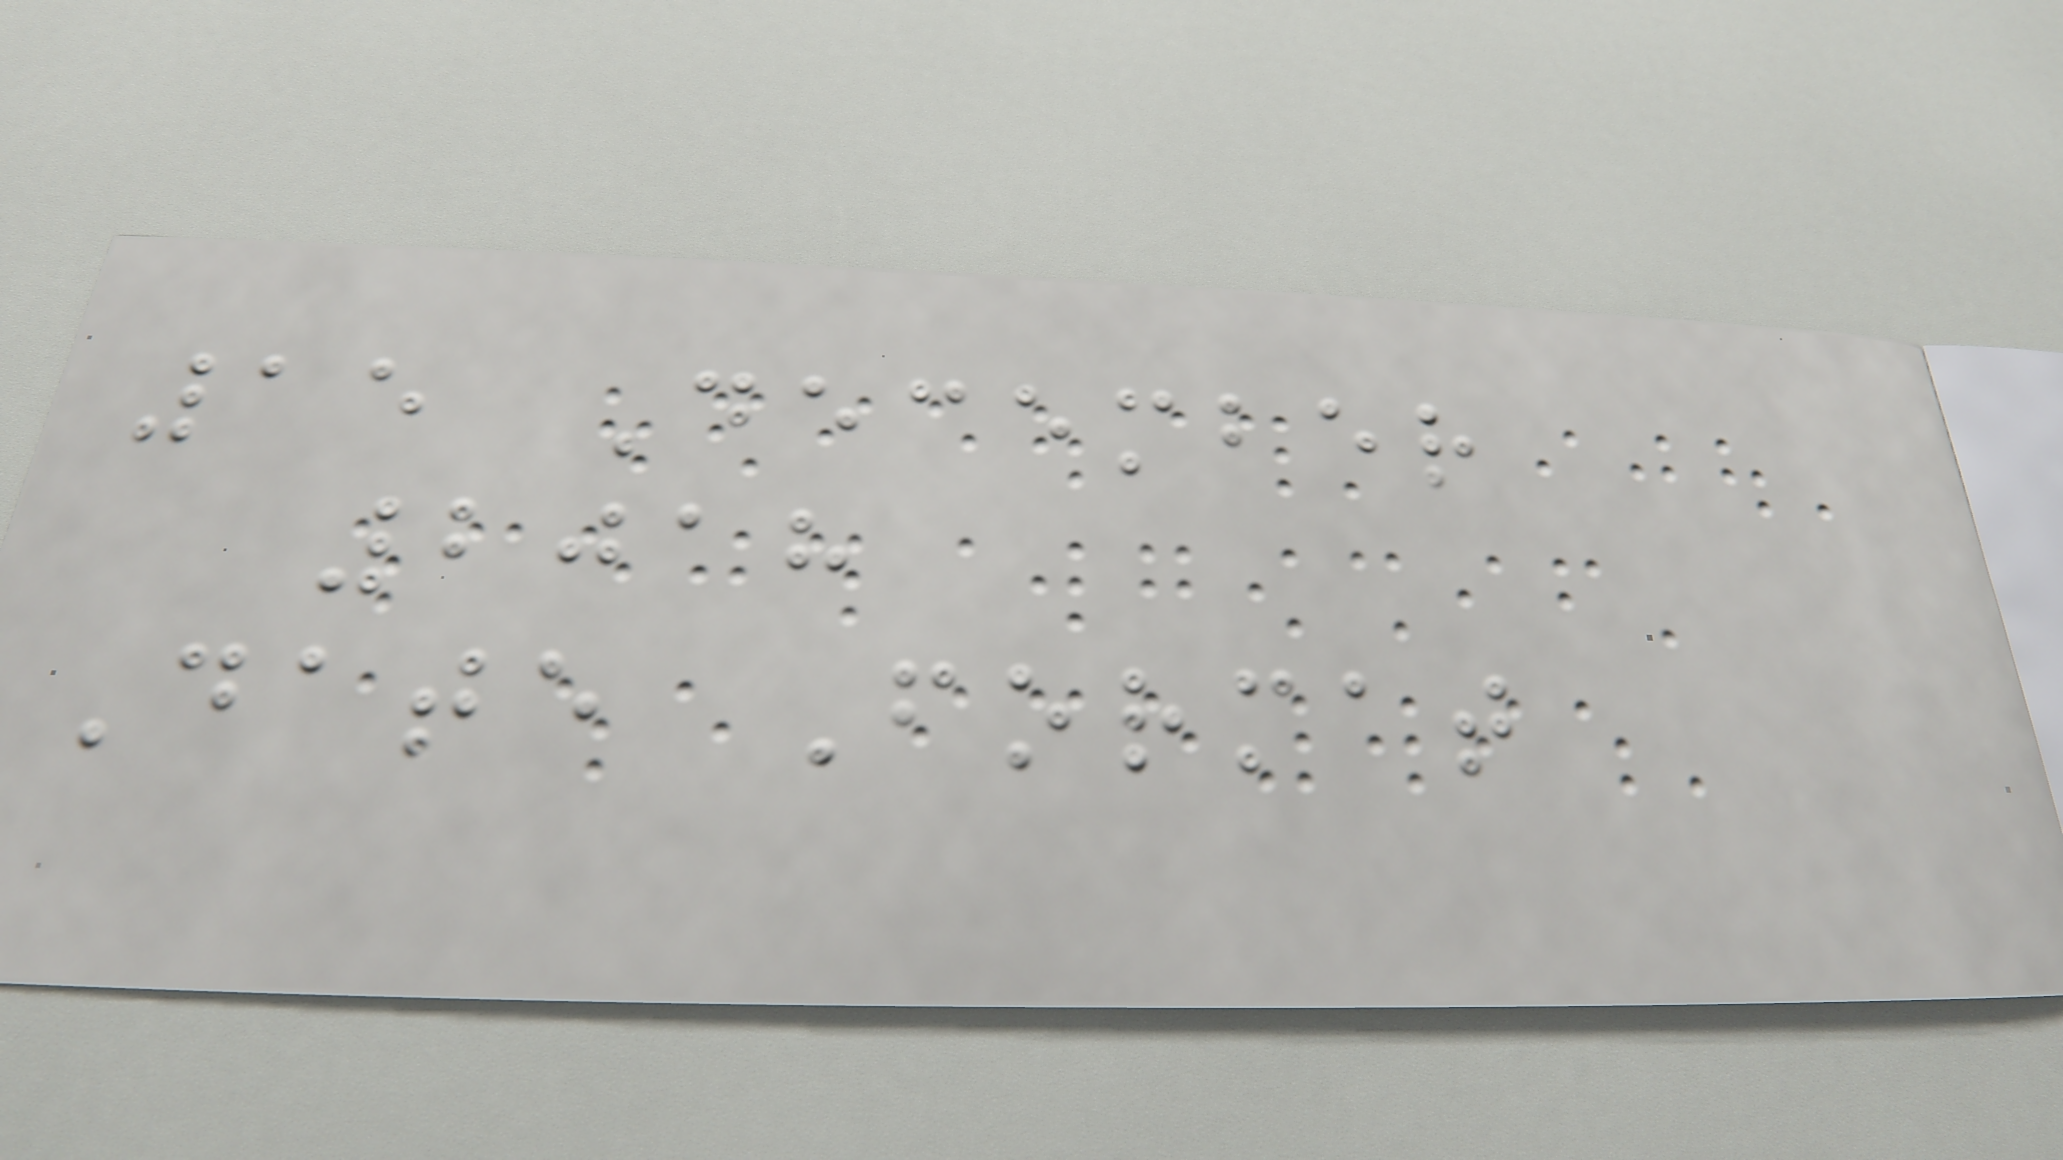15 December
2018
Date Format
